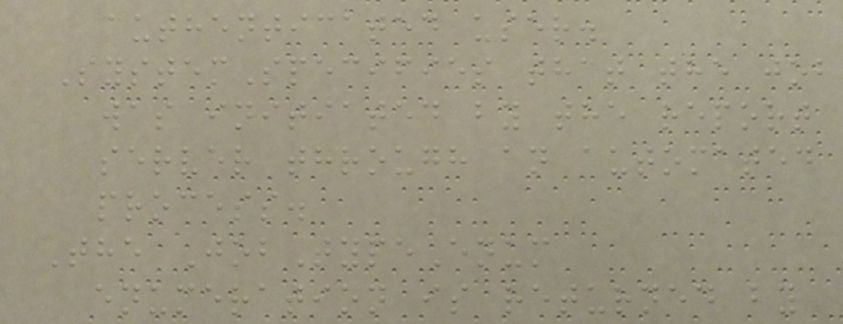authenticated user.
SystemSpecifies that the job
was initiated by the report
server through an automated
process.
The JobTypeEnum
enumeration is returned by
